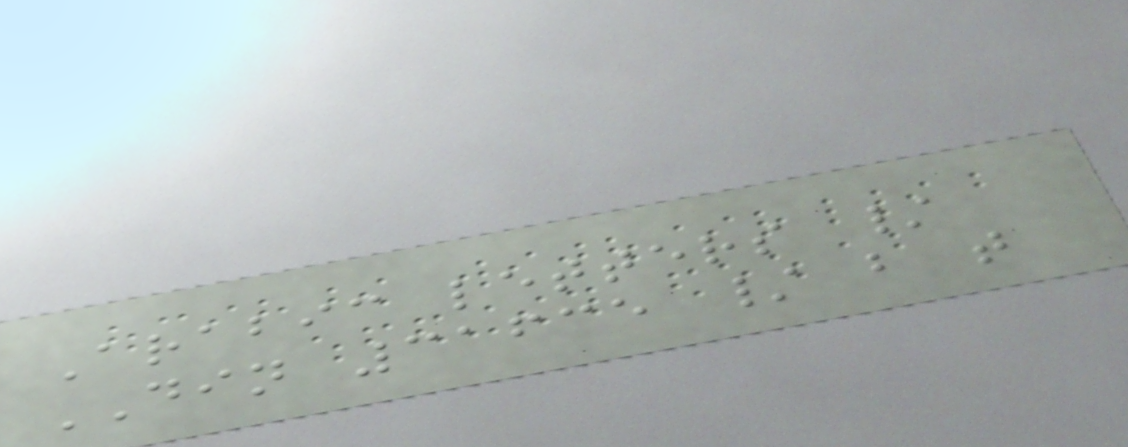Arabic letters /
DIN 31635 / b t
